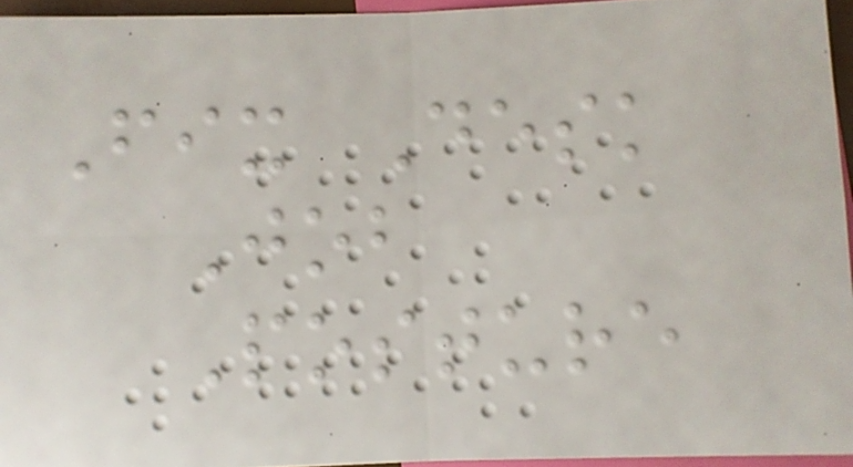Fix Desk
Job
Posture
